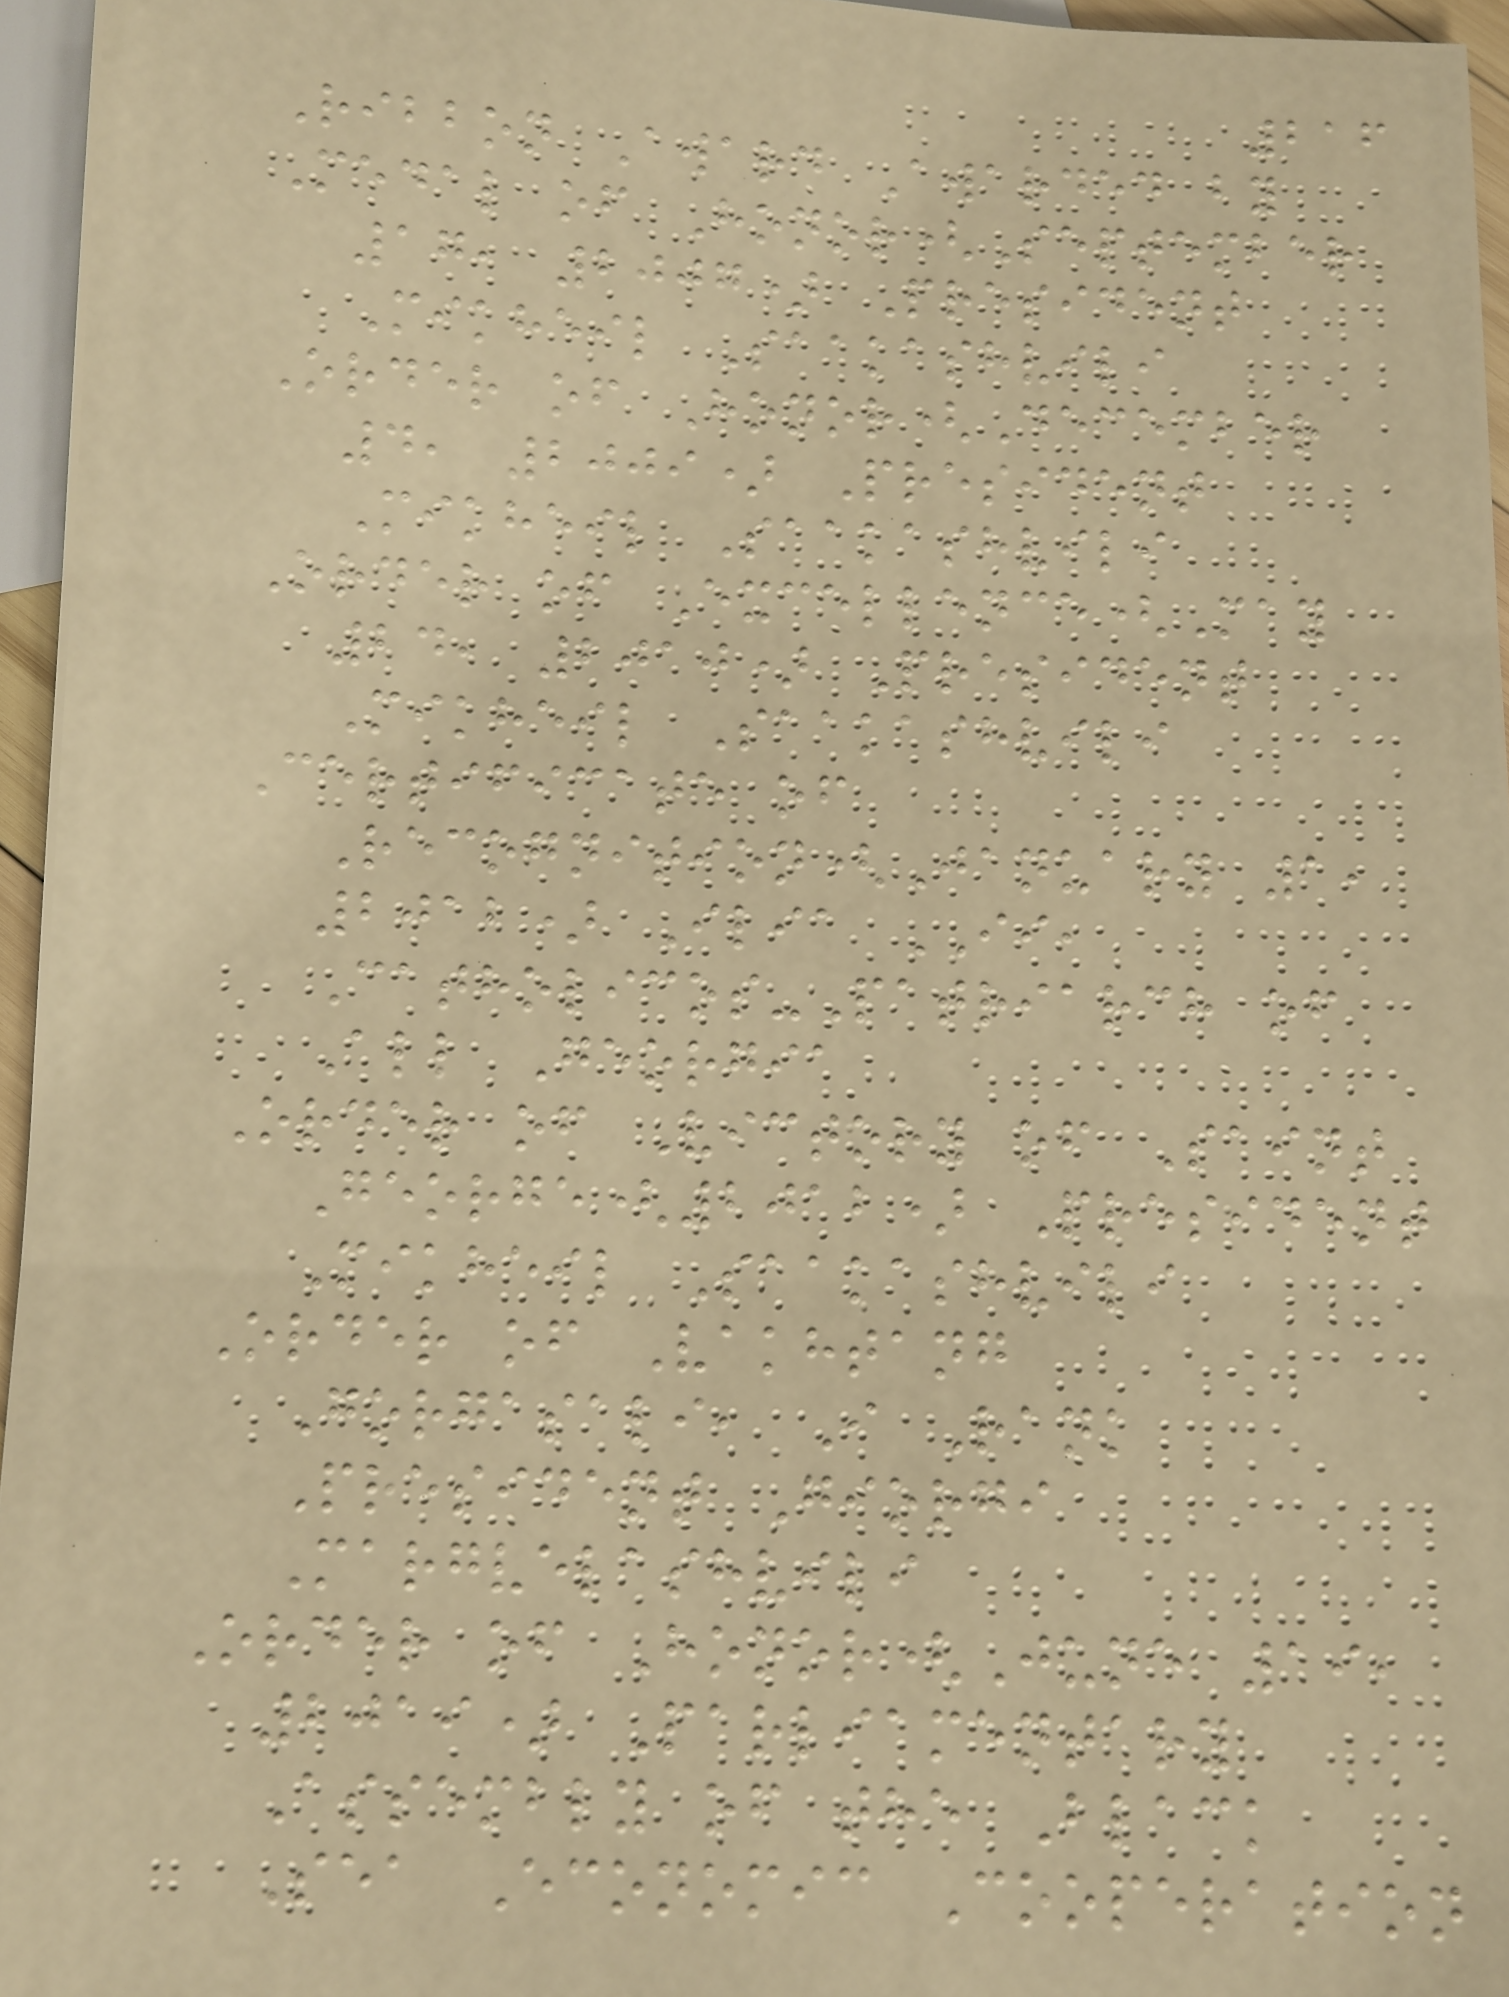216
Ribbon Award Awarded by
Medal of Honor(September
17, 2007) President
Mikheil Saakashvili
Order of Honor(December
4, 2009) President
Mikheil Saakashvili
Order of Excellence(May
24, 2010) President
Mikheil Saakashvili
Certificate of
Recognition(January 1,
2012) Ilia II,
Catholicos-Patriarch of
All Georgia
Order of Victory of Saint
George(2012) President
Mikheil Saakashvili
Order of Vakhtang
Gorgasali, I Rank
President Giorgi
Margvelashvili
Order of Honor(June 19,
2019) Parliamentary
Assembly of the Black
Sea Economic Cooperation
